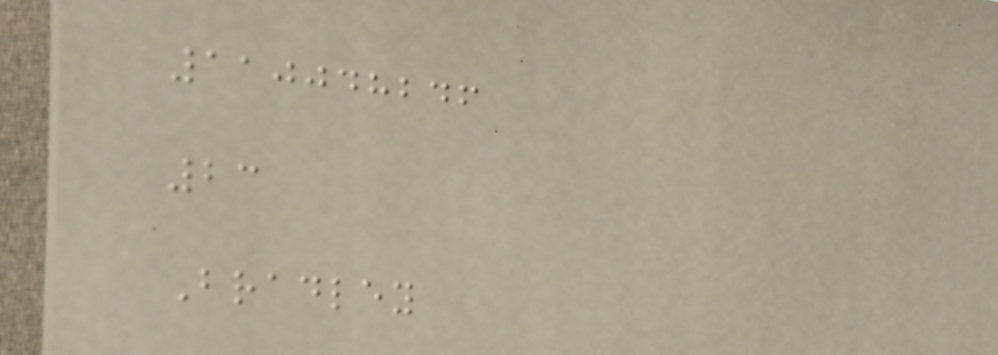110048246
23
Bradley
